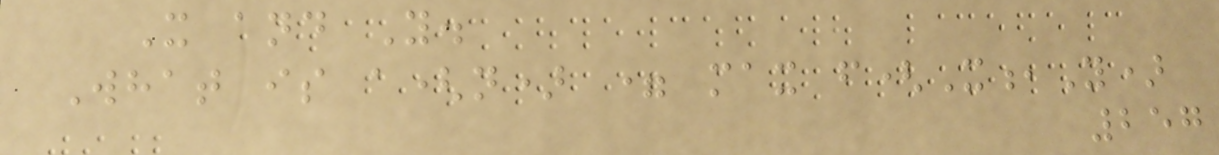X and Y.
What is a(n) = max f(X,Y)
257
